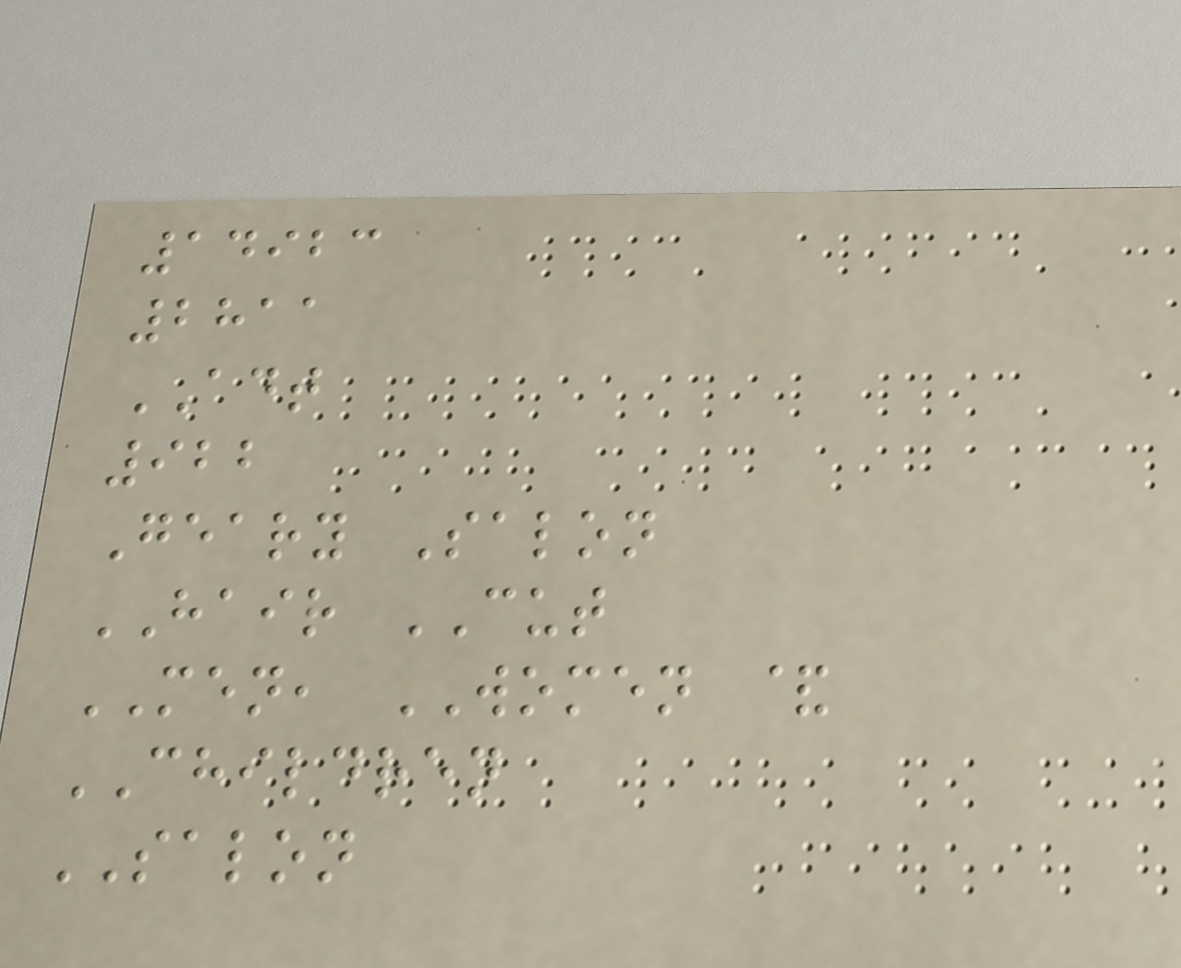14923
2811
ADT
922
Geary Salon
HAIR CUT
MEN, WOMEN &
CHILDREN
SALON
